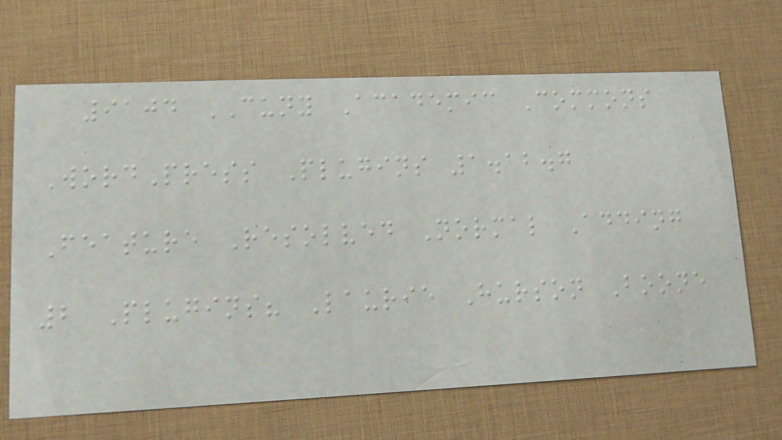9104 CUNY Academic Commons
WordPress Plugins 1.12.7
Feature Resolved Normal Adding
2 Plugins? Laurie Hurson Boone
